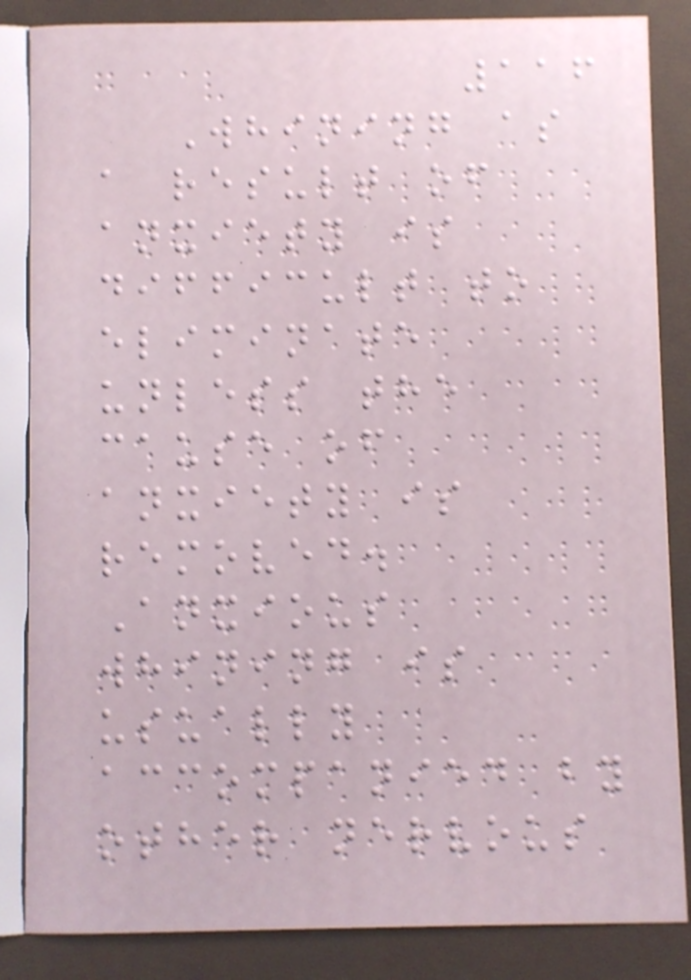116
Whining as
a result of
anxiety is
difficult to
eliminate
unless the
cause of
anxiety is
removed.
Anxious
whining is
usually
accompanied by
other nervous
